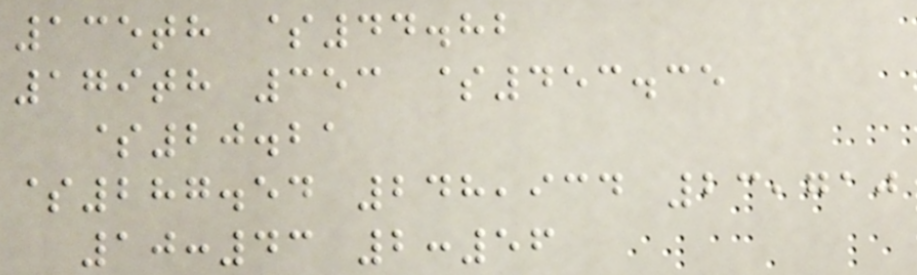135th $44.82
179th 353 $453.35
$20.21
$287.54 248,934 23,710
10:43 2:56
